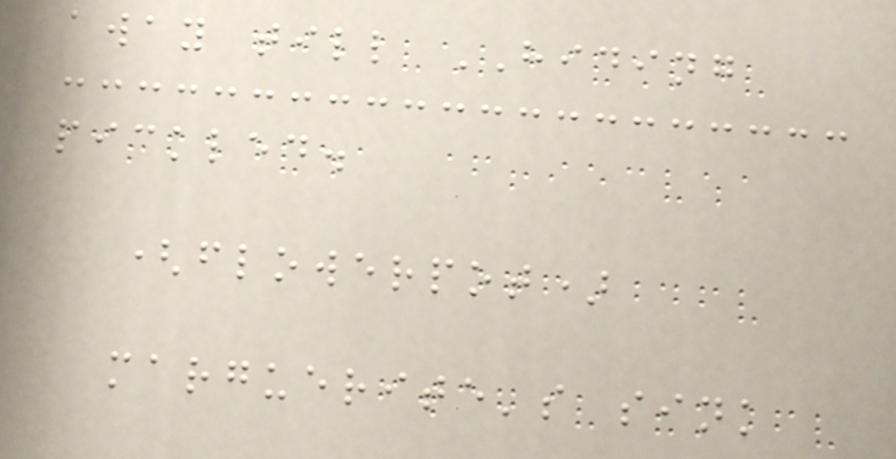away till HIDING
pickled.
(flowerpot)
marguerite's sink
